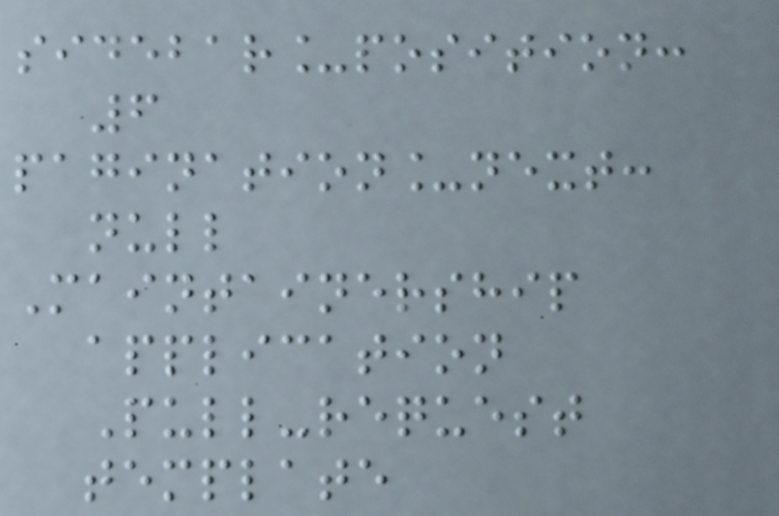sidebar_position:
6
pagination_next:
null
Maintainership
application
Pull-request
template
